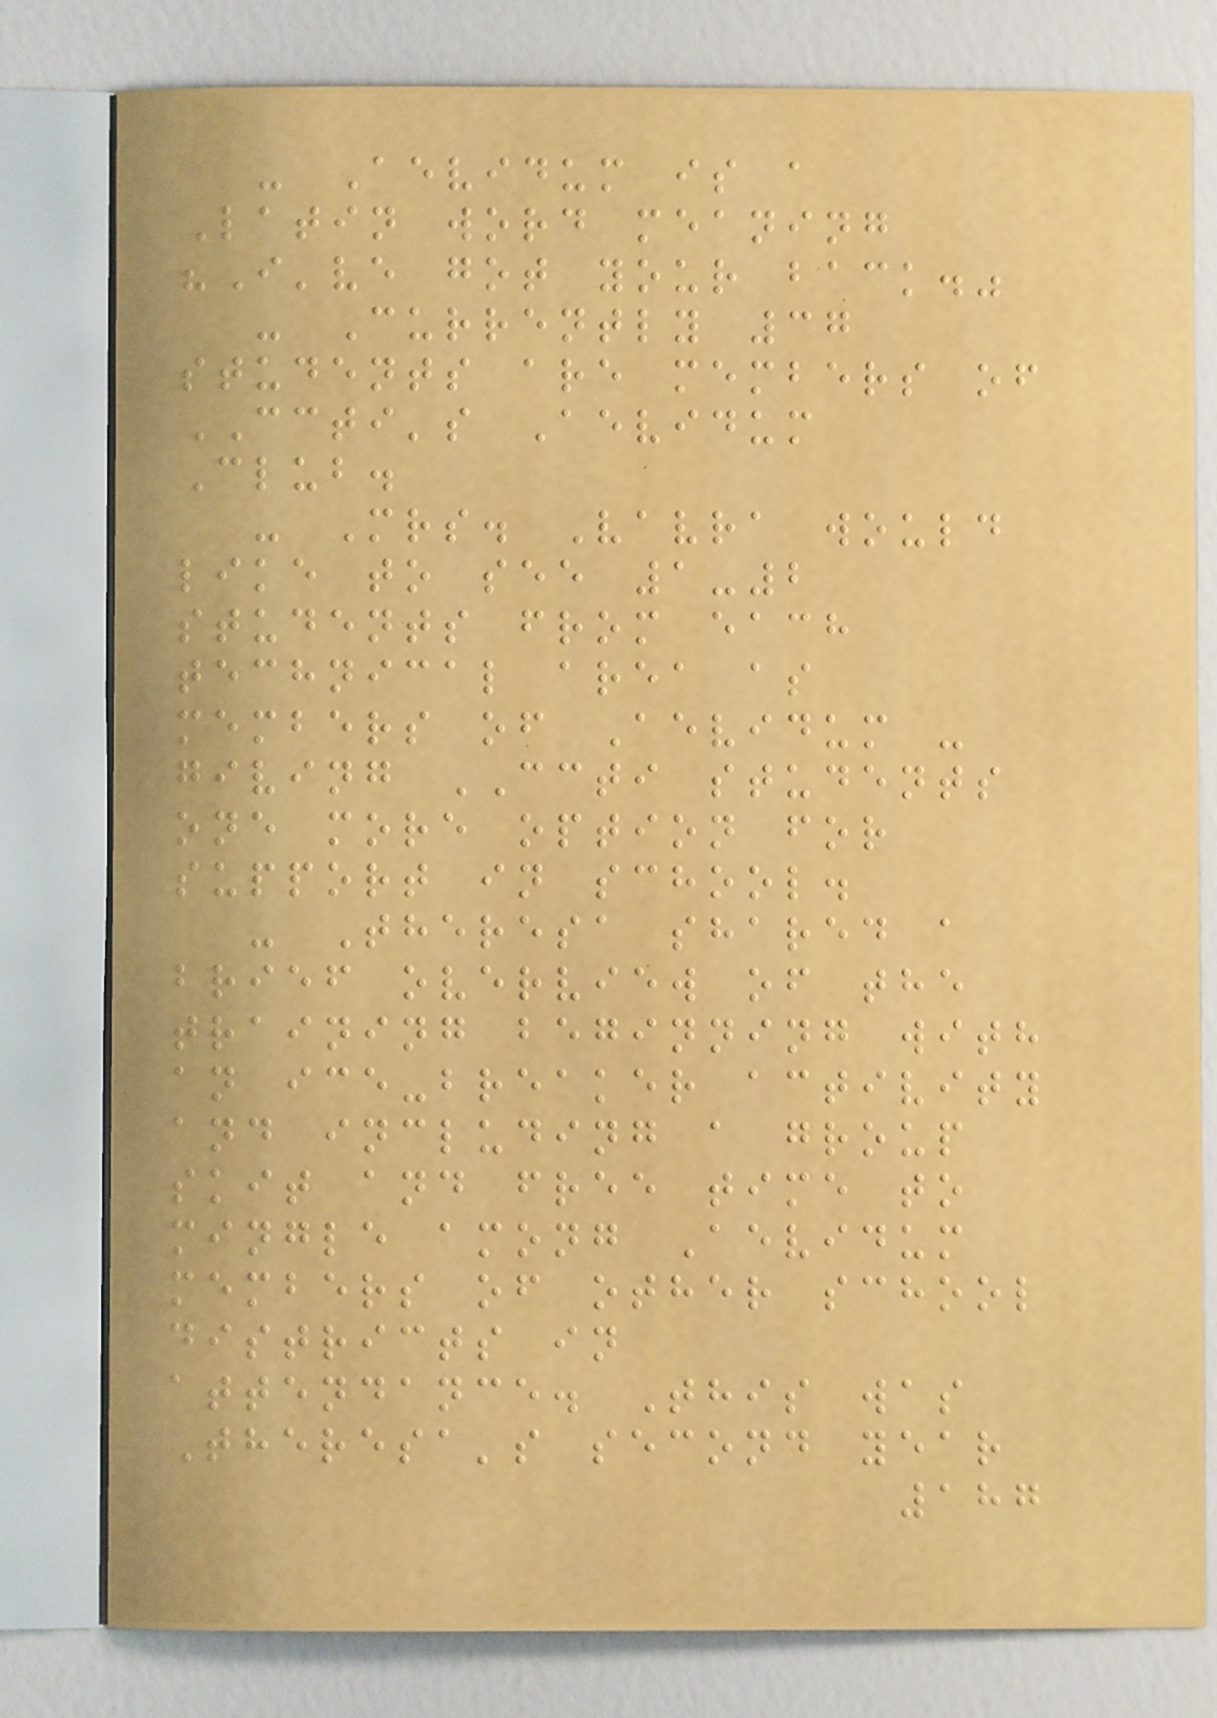- Aevidum is a
Latin word meaning
"I've got your back."
- Currently 37
students are members of
CCTI's Aevidum
Club.
- Mrs. Vavra would
like to see 1-2
students from each
technical area as
members of Aevidum -
giving CCTI students
one more option for
support in school.
- Theresa shared a
brief overview of the
training beginning with
an ice-breaker activity
and including a group
skit and free time to
mingle among Aevidum
members of other school
districts in
attendance. This was
Theresa's second year
187
